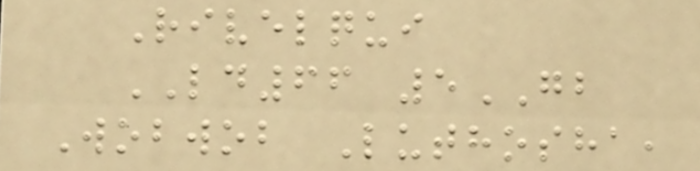Rivelqui
LD66 5GB
Wobwob Luthosha,
